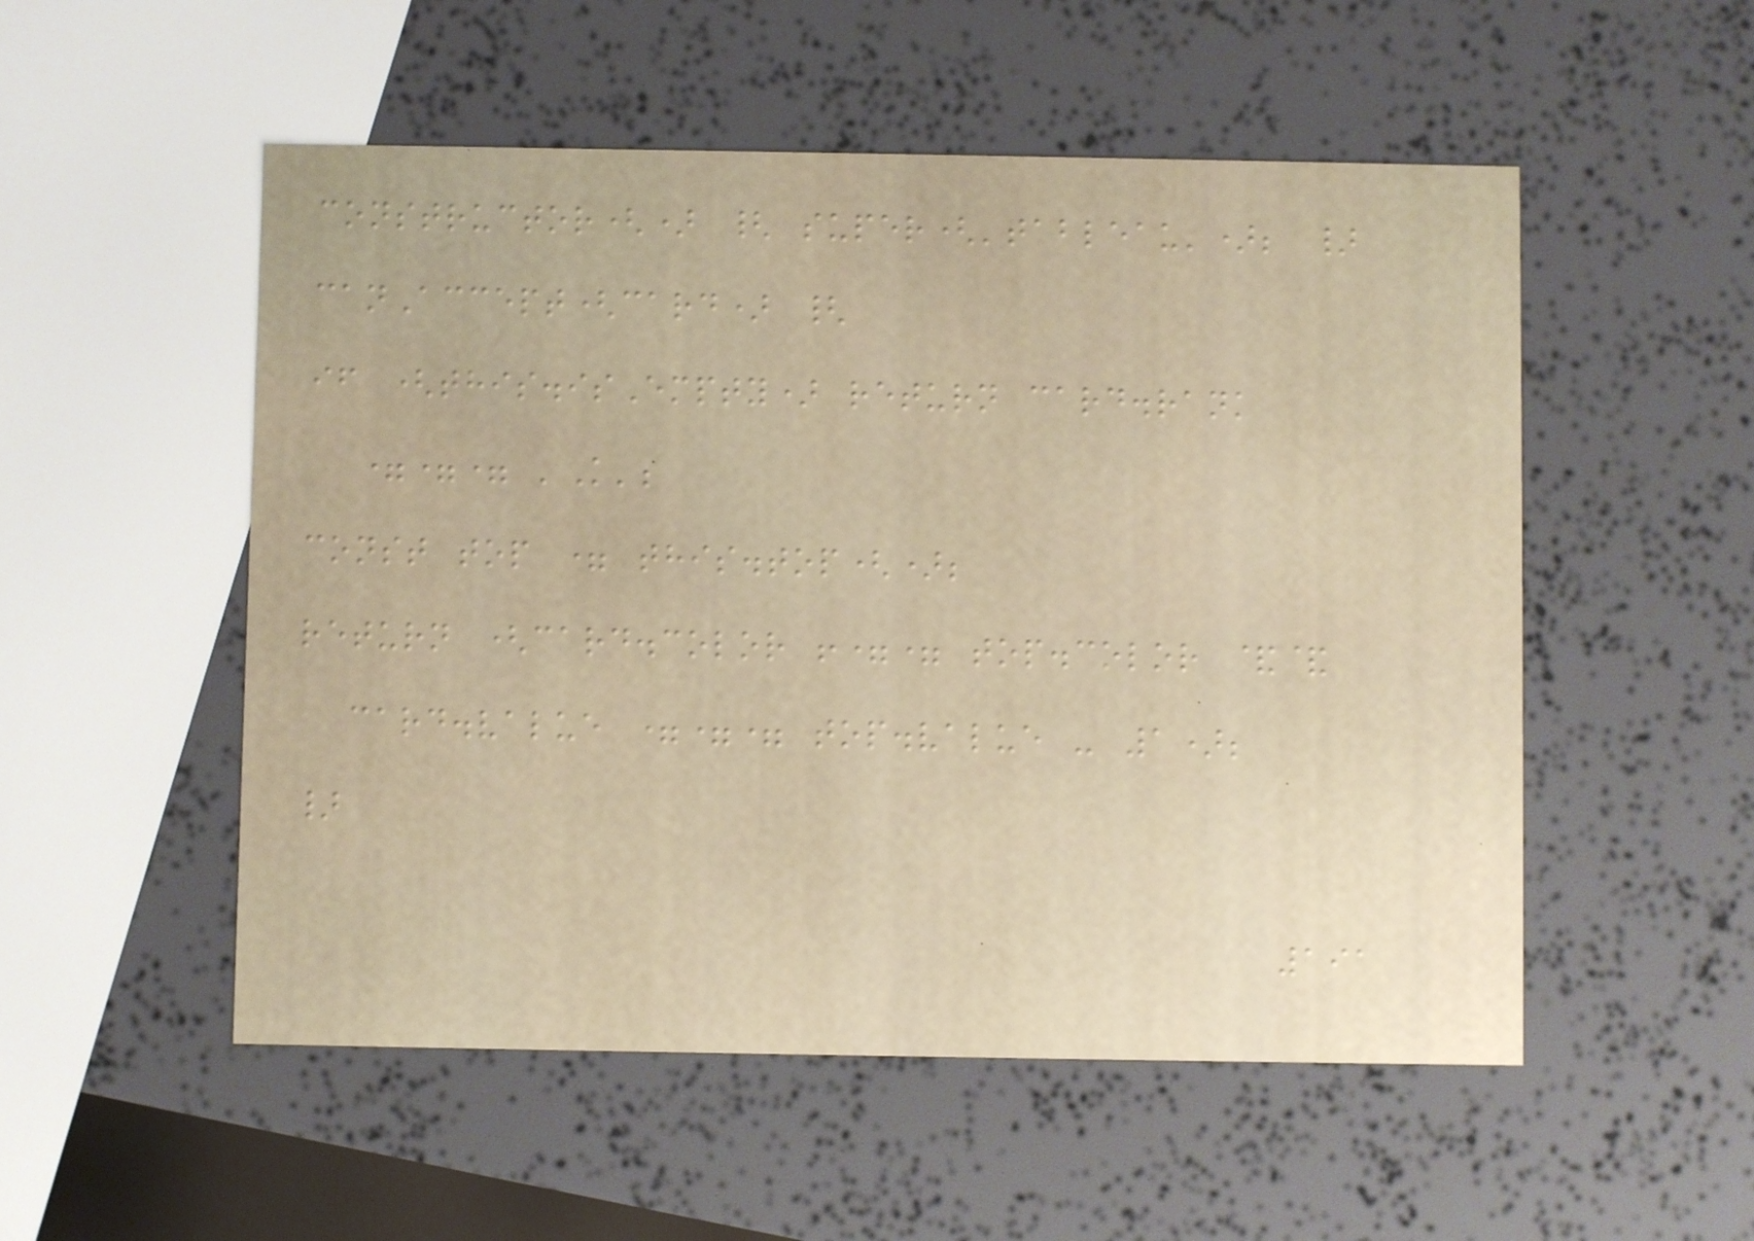constructor() { super('tableau'); }
canAccept(card) {
if (this.isEmpty) return card.rank
=== 'K';
const top = this.top();
return (card.color !== top.color &&
card.value === top.value - 1);
}
191
